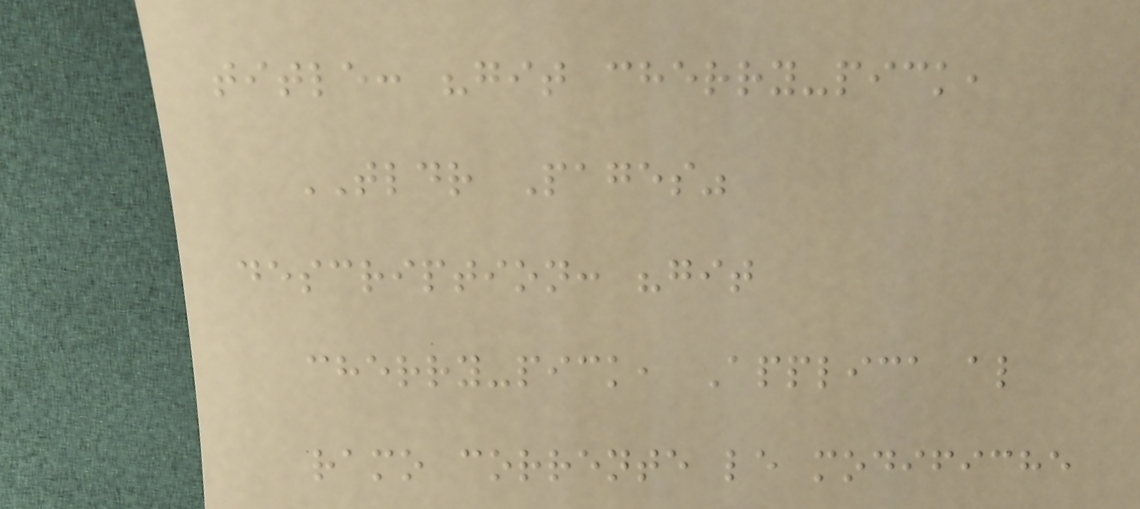title: "git cherry-pick,
TLDR Pages"
description: "git
cherry-pick, Applica al
ramo corrente le modifiche
